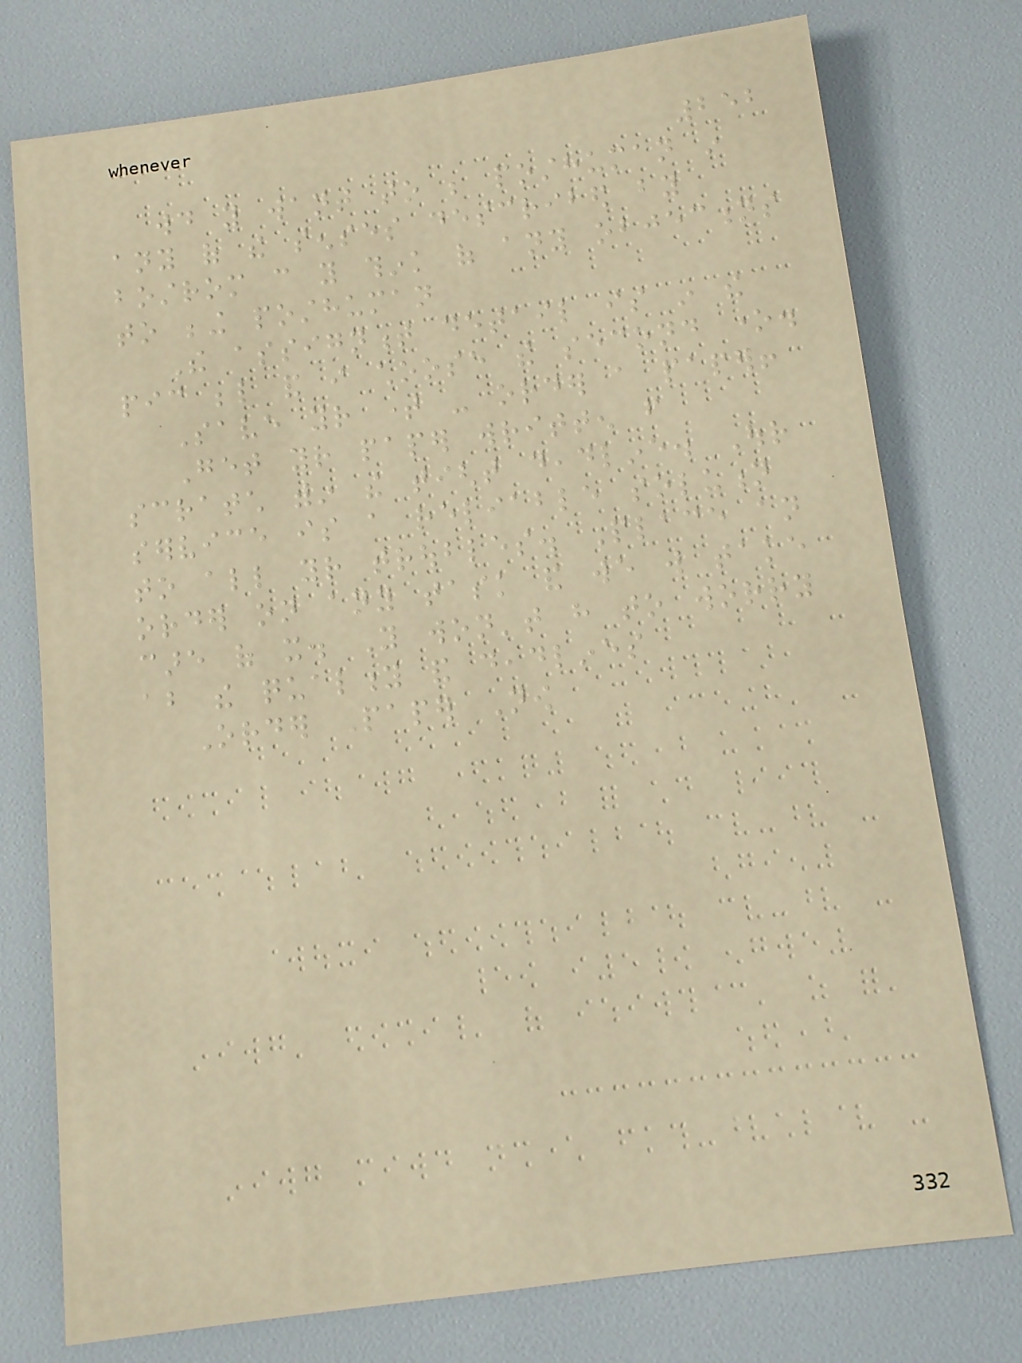252
would you want to be posthuman in
any of the senses described by
bostrom can you think of any objections
to being posthuman
The assignment detail is in the
pic below and i choose the second one.
Save your time - order a paper!
Get your paper written from
scratch within the tight deadline. Our
service is a reliable solution
to all your troubles. Place an
order on any task and we will take
care of it. You won't have to worry
about the quality and deadlines
Order Paper Now
